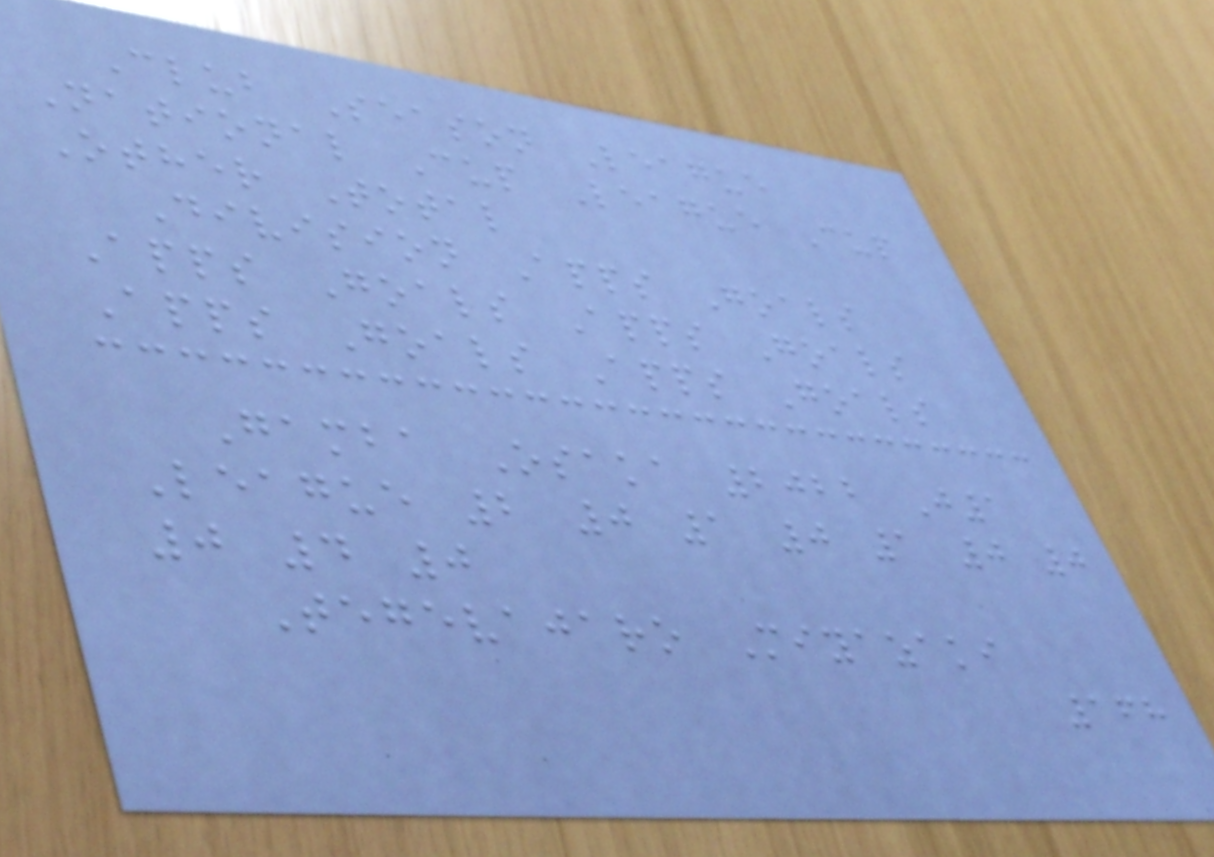Club Season League
National Cup League Cup
Other Total
Division Apps Goals
Apps Goals Apps Goals
Apps Goals Apps Goals
Gamba Osaka 2022 J1
League 2 0 1 0 1 0 0
0 4 0
Tegevajaro Miyazaki
168
